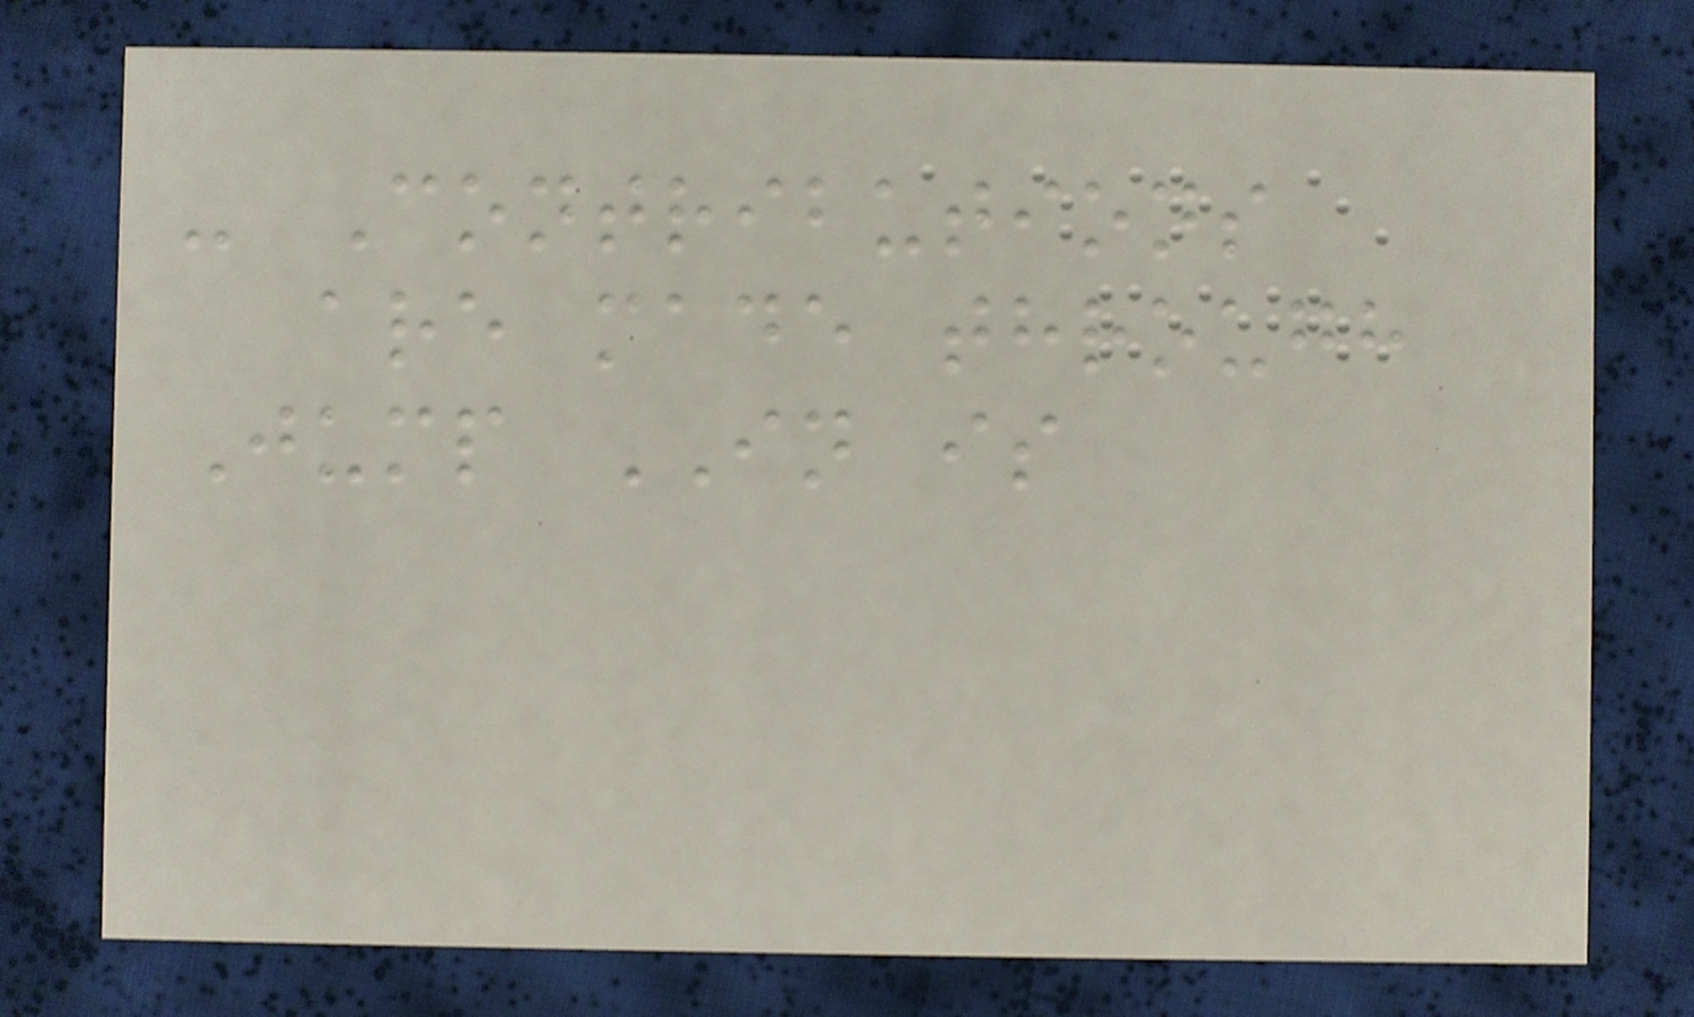- Contributions
are made through
Jump IN is
